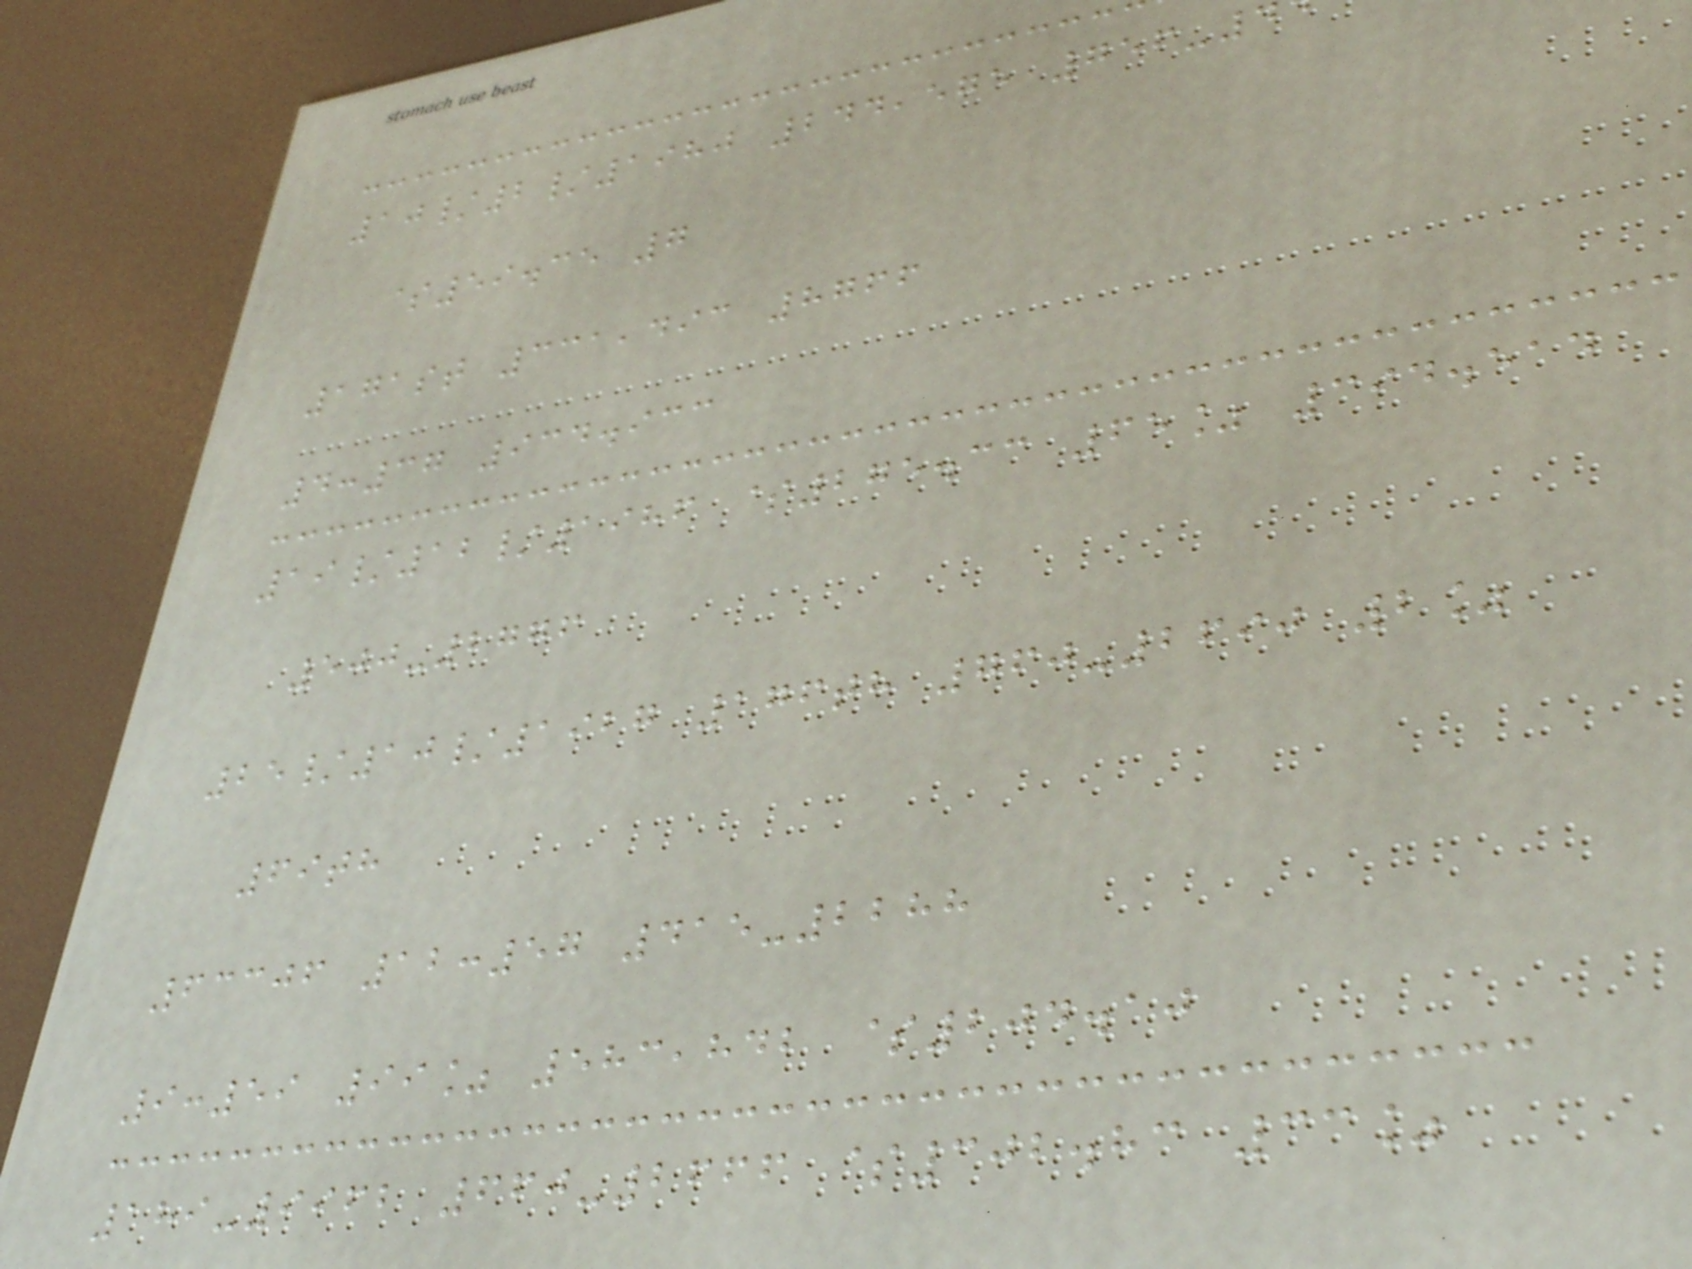10/2/1980 244,575 756-4
$59.35 7
171st 331,493 8766
4:37 934.933
19/12/1986 $275.33 65% 394.514
500-2776
25/10/1927 176th 760-2690 2%
69th
63306 12:57 415-2288
9:59 99% 583,842 $204.10
189-9962 660-2666 $302.83 33%
